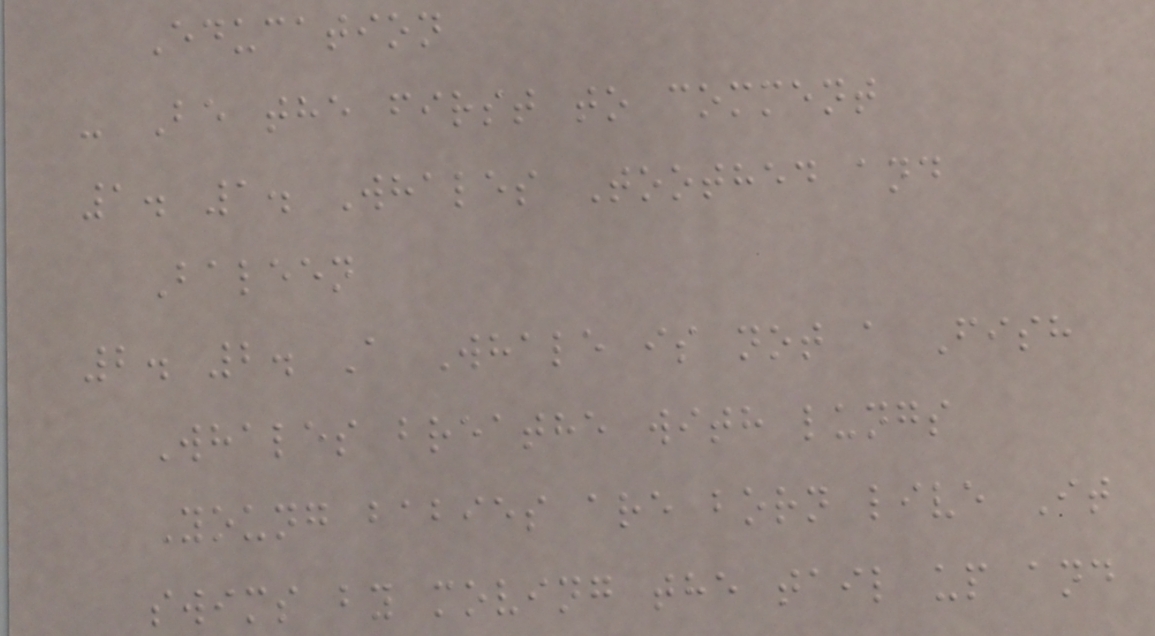Education
- Be the first to comment
1. 1. Whales Toothed and
Baleen
2. 2. A Whale is not a Fish
Whales breathe with lungs
Young babies are born live It
swims by moving the tail up and
